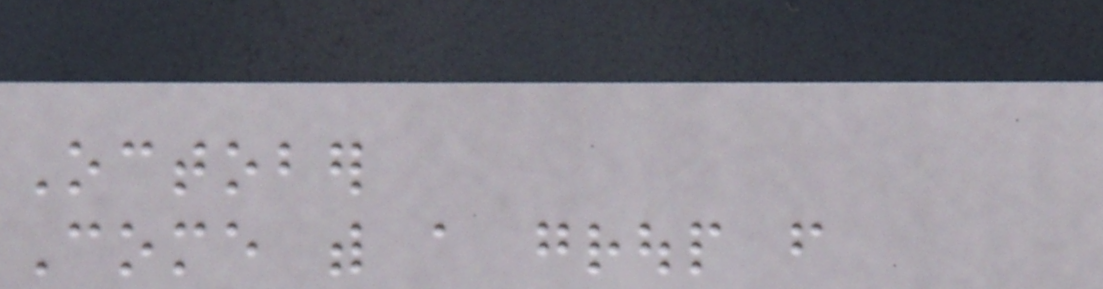October
Come with a group from
